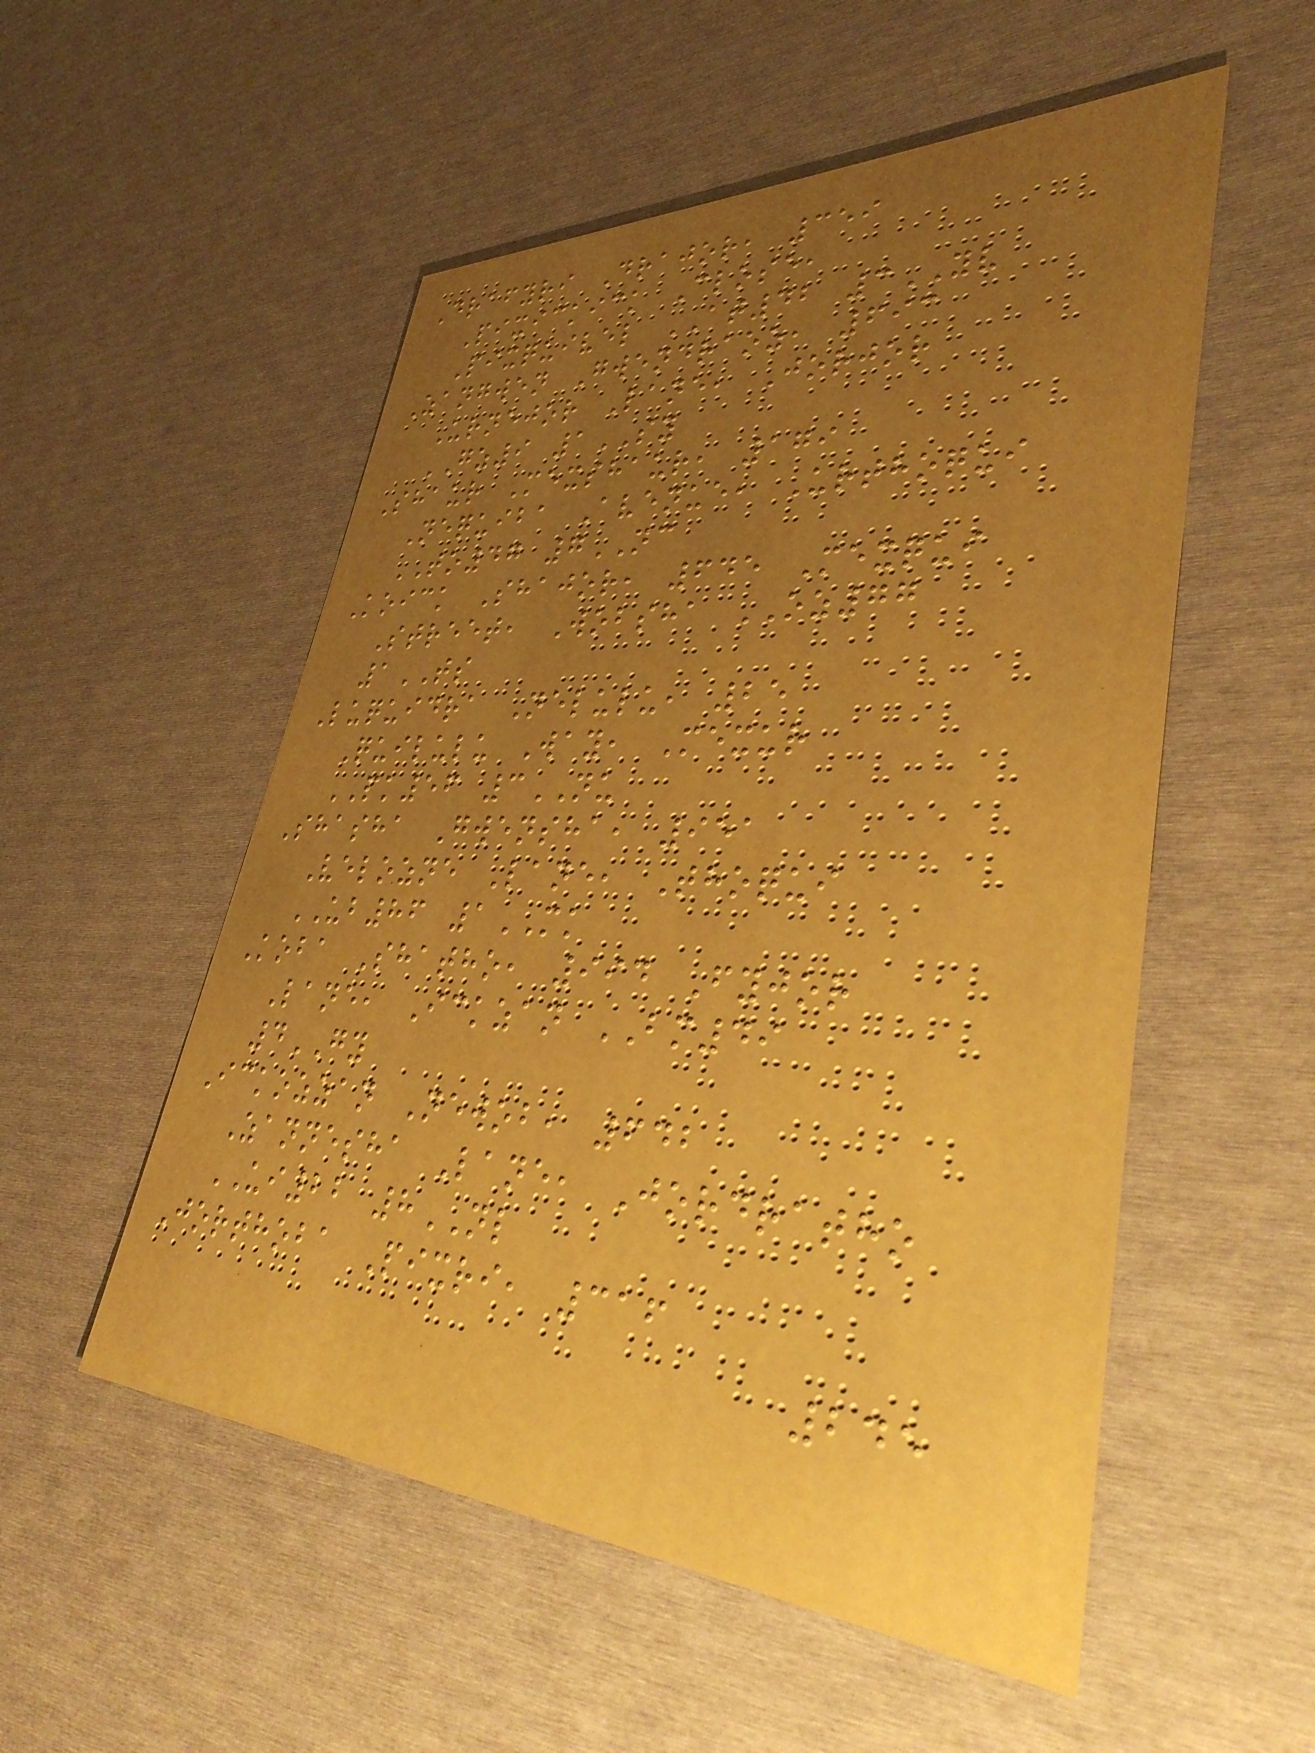Drafyri Drajor, 359
Pixickick Close,
Pixquivel AT42 3YV
Zangwen Gwendraoz, 693
Urnejor Lane, Jorjor
GZ9 1SY
Shaur Mexshaur, 179
Nequiba Avenue, Urthoqui
TO47 7NC
Koick Shajor, 645 Mexqui
Street, Wobsha OZ77
1TS
Luquidra Nelulu, 25
Quilulu Way, Mexur
PK56 3NU
Shasha Gwensha, 951
Velozne Lane, Thoqui
UB86 1MK
Koba Shatho, 994 Fyjor
Lane, Ickzan BM49
4GY
Ickozzan Newob, 642
Zannesha Lane, Jordratho
UI22 8NL
Jorthoba Pixri, 316
245
